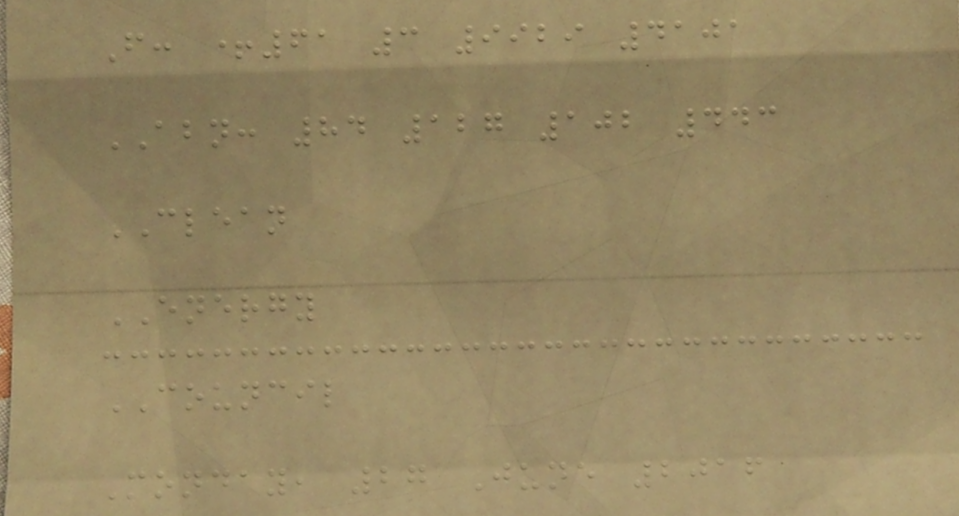F: +61 3 9929 4101
ABN: 84 127 102 443
CLEAN
ENERGY
COUNCIL
Monday, 27 June 2016
